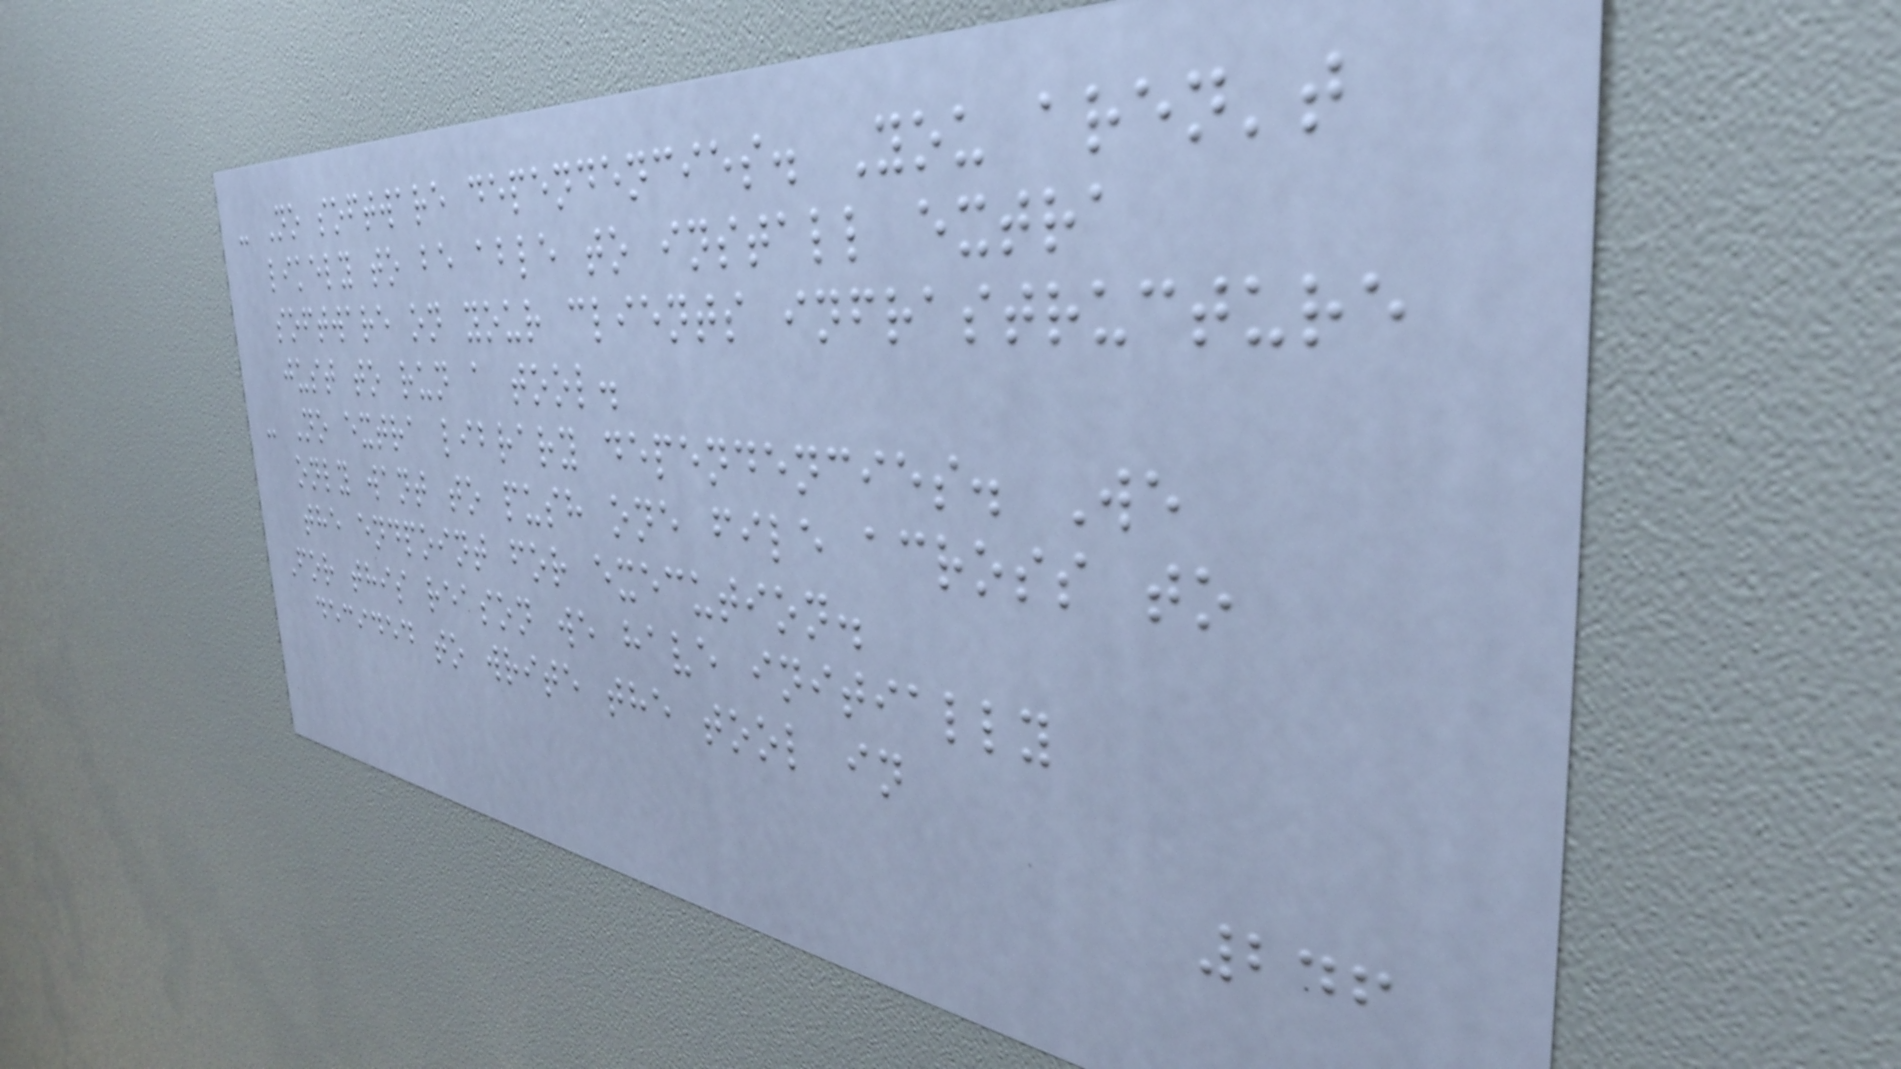- No software dependencies. You aren't
likely to be able to install extra
software on your clients infrastructure
just to run a tool.
- No extra library dependencies. We
only want to push one file across to
the endpoint for execution.
For this reason we have initially
decided to write the tool in
246
